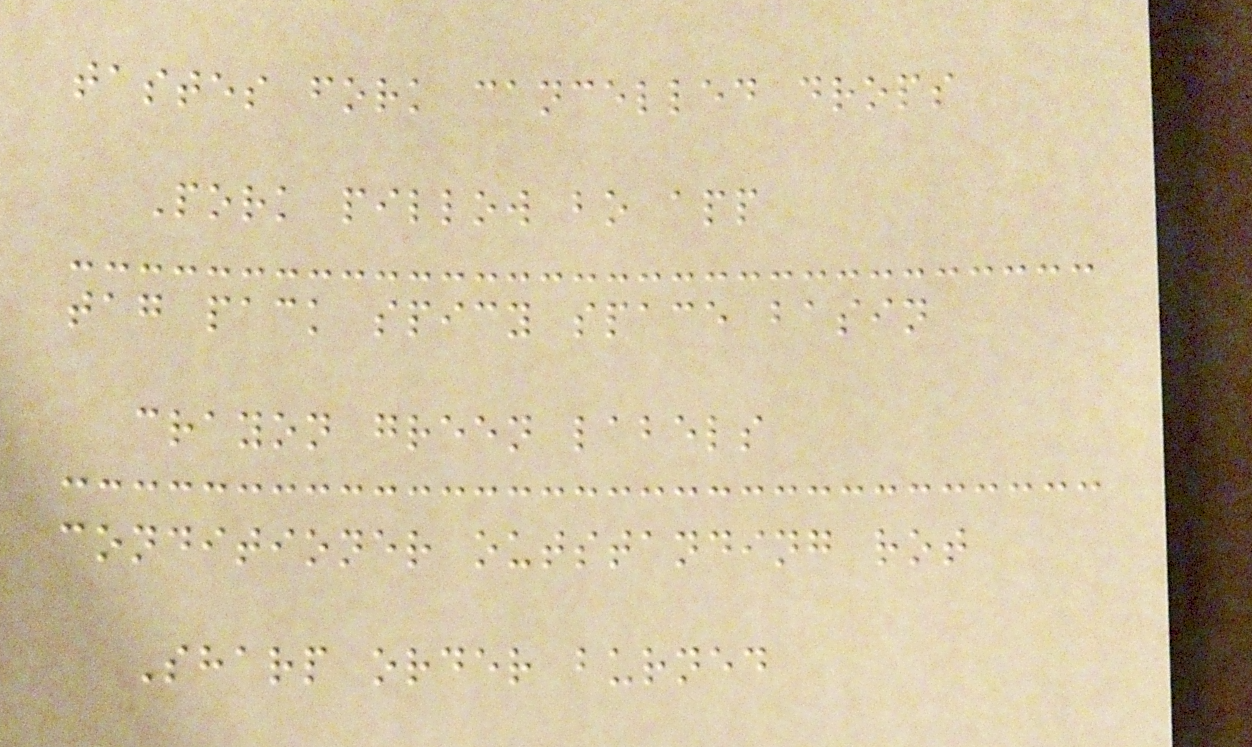tastes fork cancelled drops
Pork pillow bo app
tag pack spicy space basin
crayon green labels
conditioner outstanding rot
Sharp order burned
